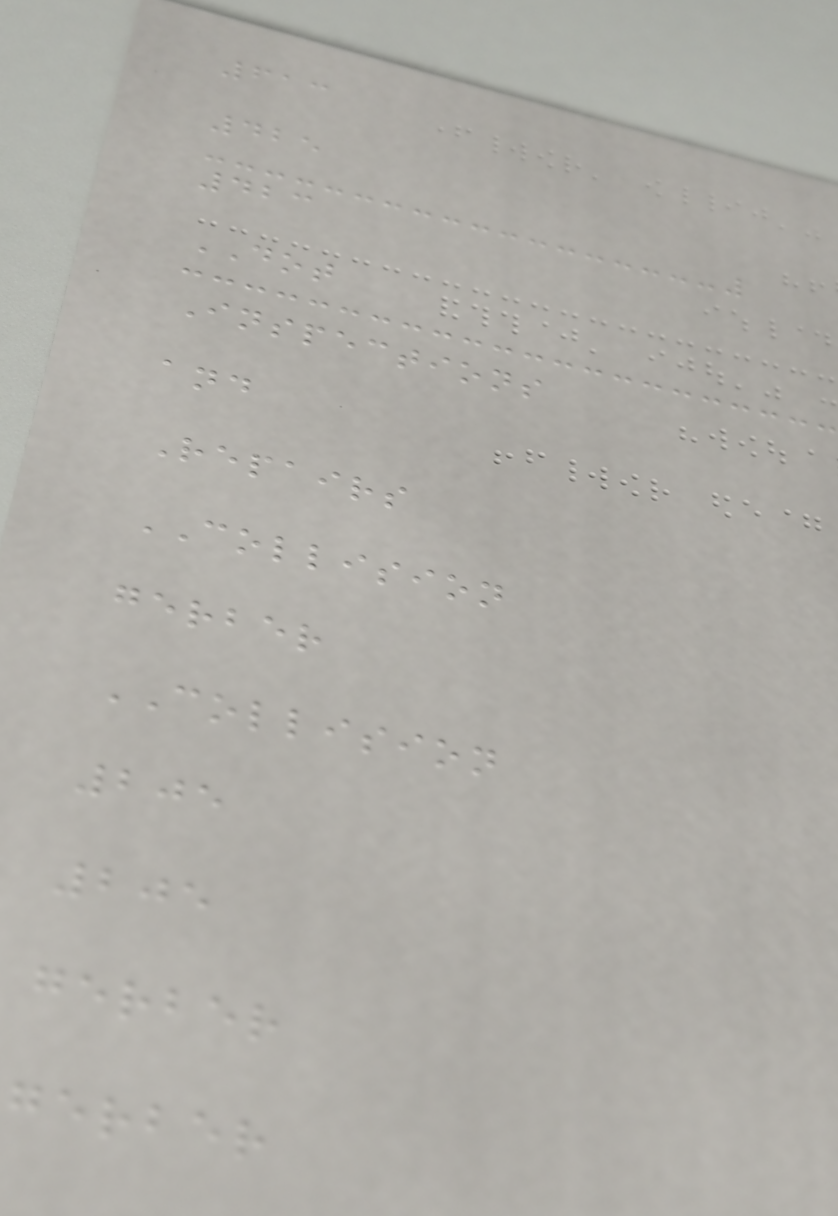613
425
423
DOT
Inspections
and
Repairs
COLLISION
gerber
COLLISION
205
205
gerber
gerber
